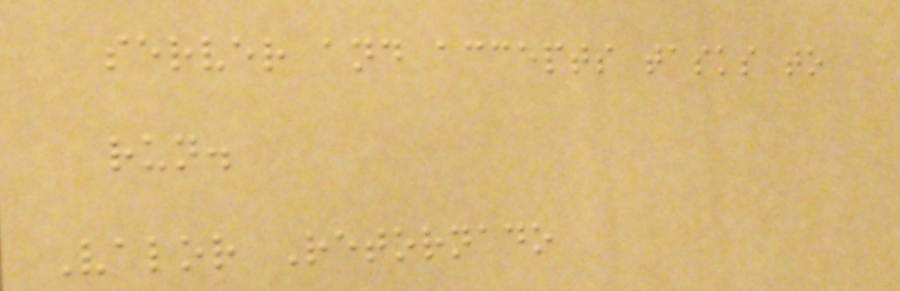server and accepts tasks to
run.
Valor Retornado
